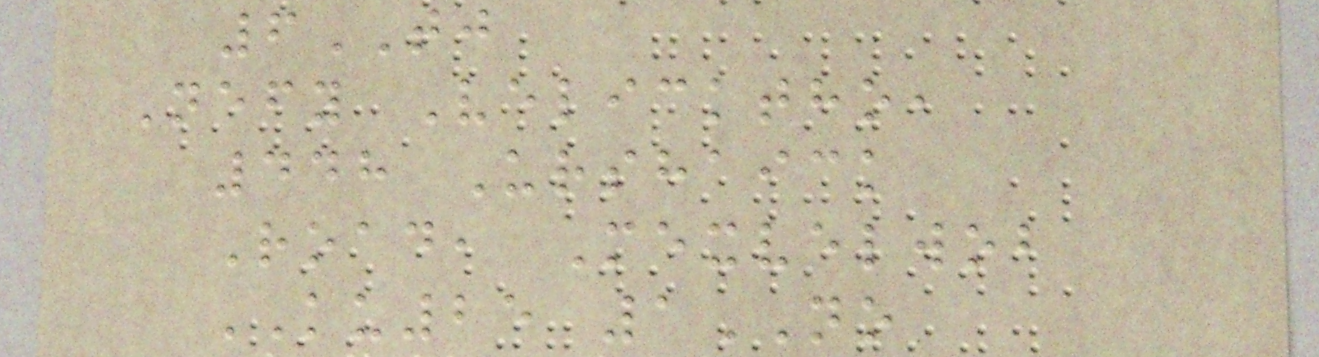6TJ
Nefy Velicktho,
448 Urshaick
Road, Mexvelwob
KU25 1NO
